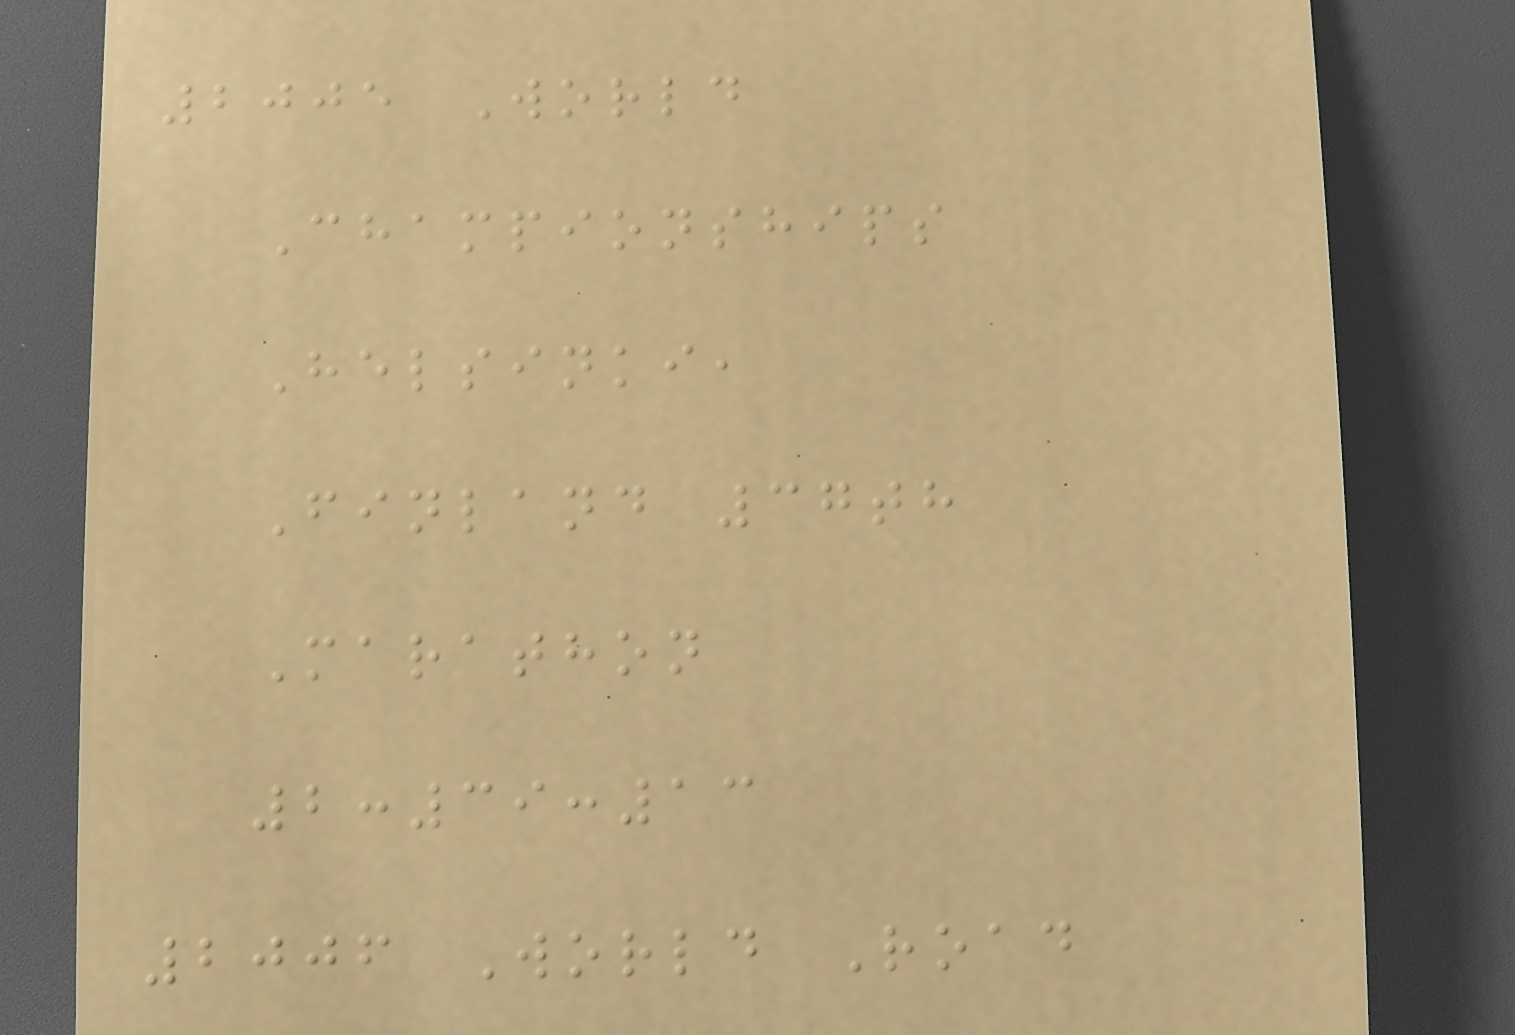2005 World
Championships
Helsinki,
Finland 37th
Marathon
2:39:13
2006 World Road
